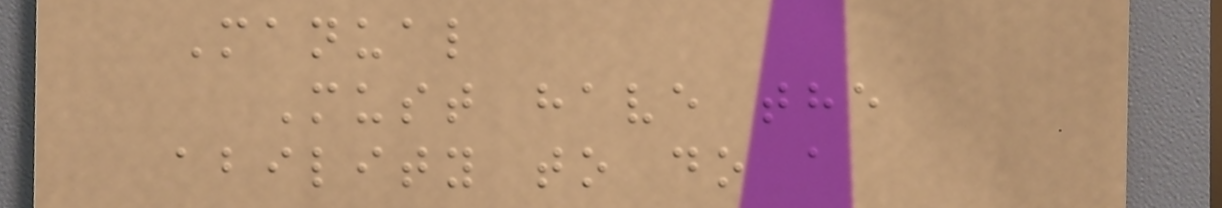Manual
Must have the
ability to do a
